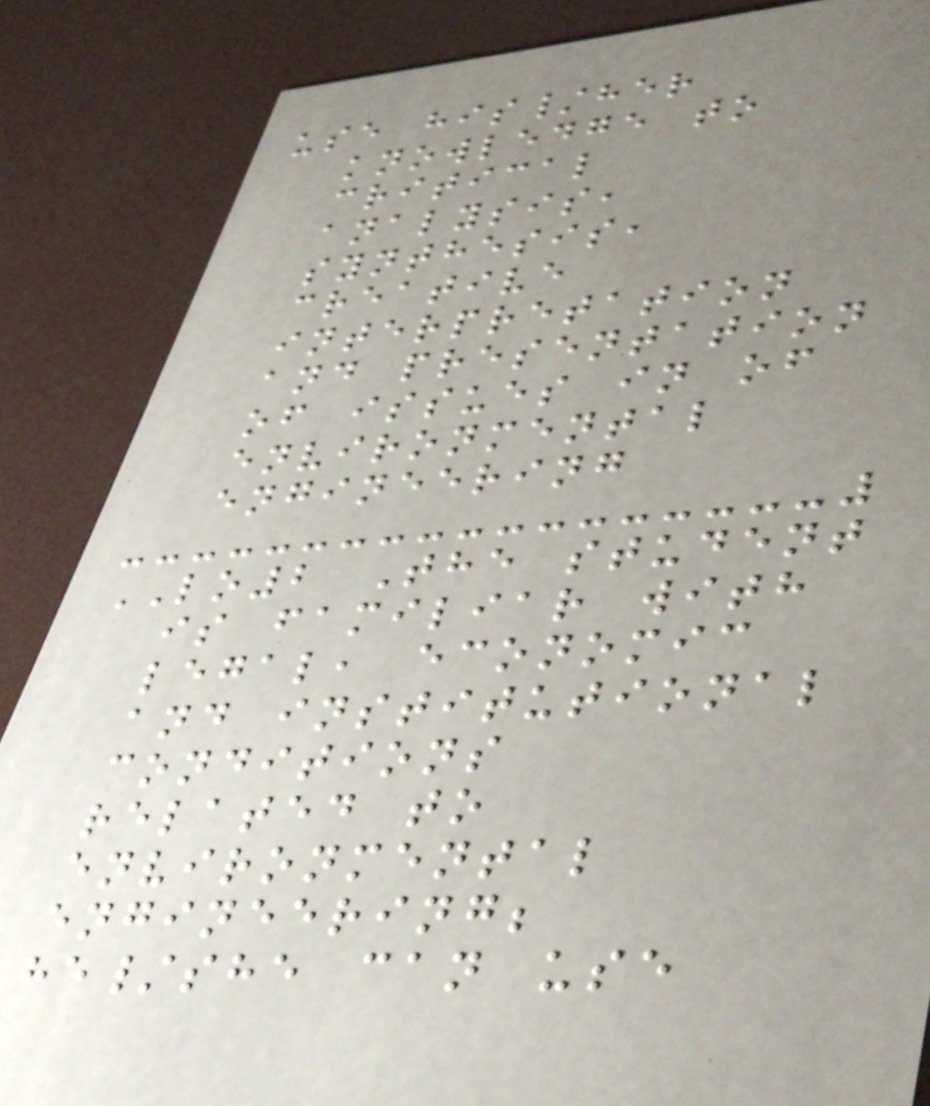use his/her
knowledge to
critical
analysis,
synthesis,
creative
interpretation
and presentation
of issues in of
environmental
engineering
LO2 The student
is familiar with
legal, economic
and institutional
conditions
related to
environmental
engineering;
he/she can use
